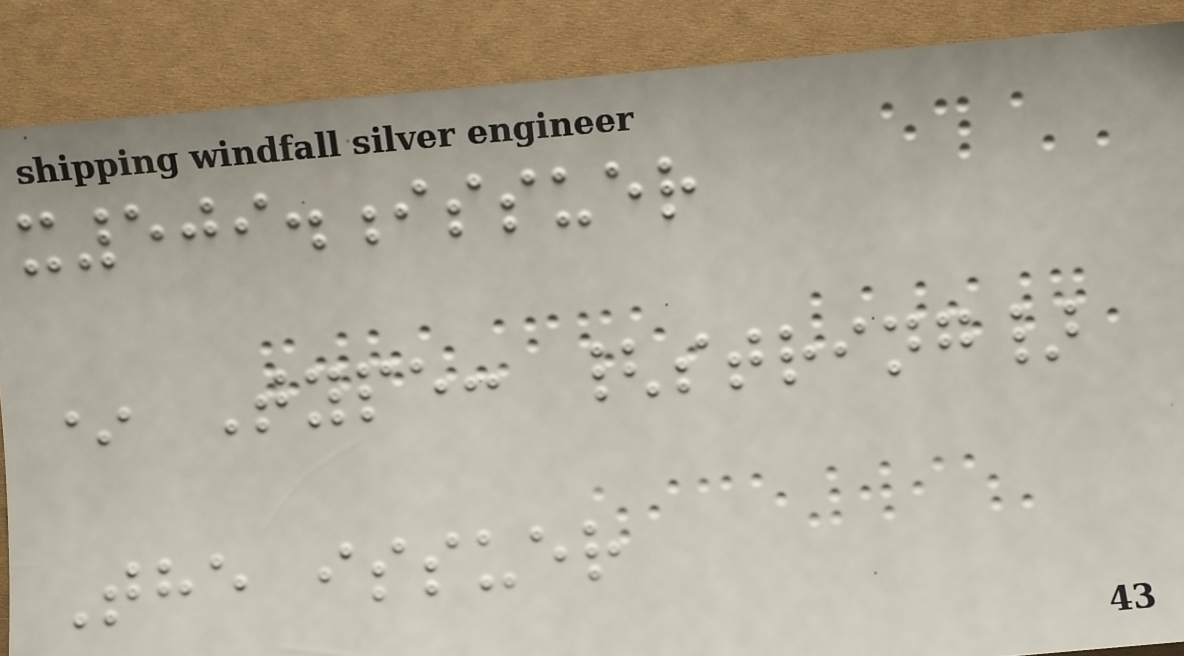x509.issuer
* Type: {string}
The issuer
